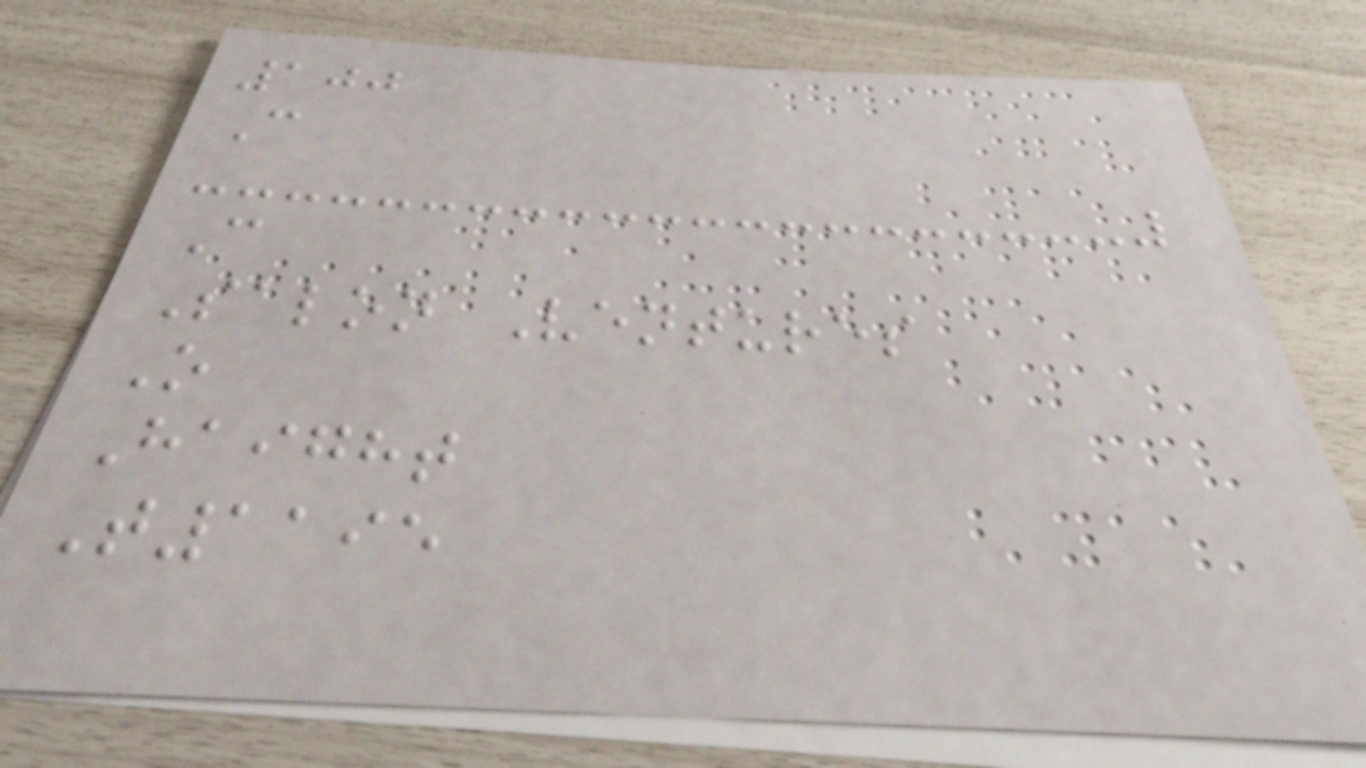100
C
C
Salon Ventures
O
Haight
T1195
